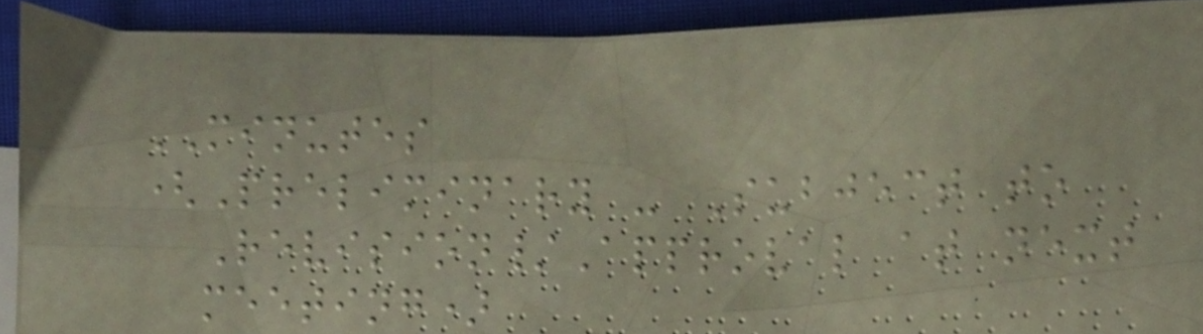MINUTES
(Preliminary - Subject to
Revision/Approval at next
meeting)
